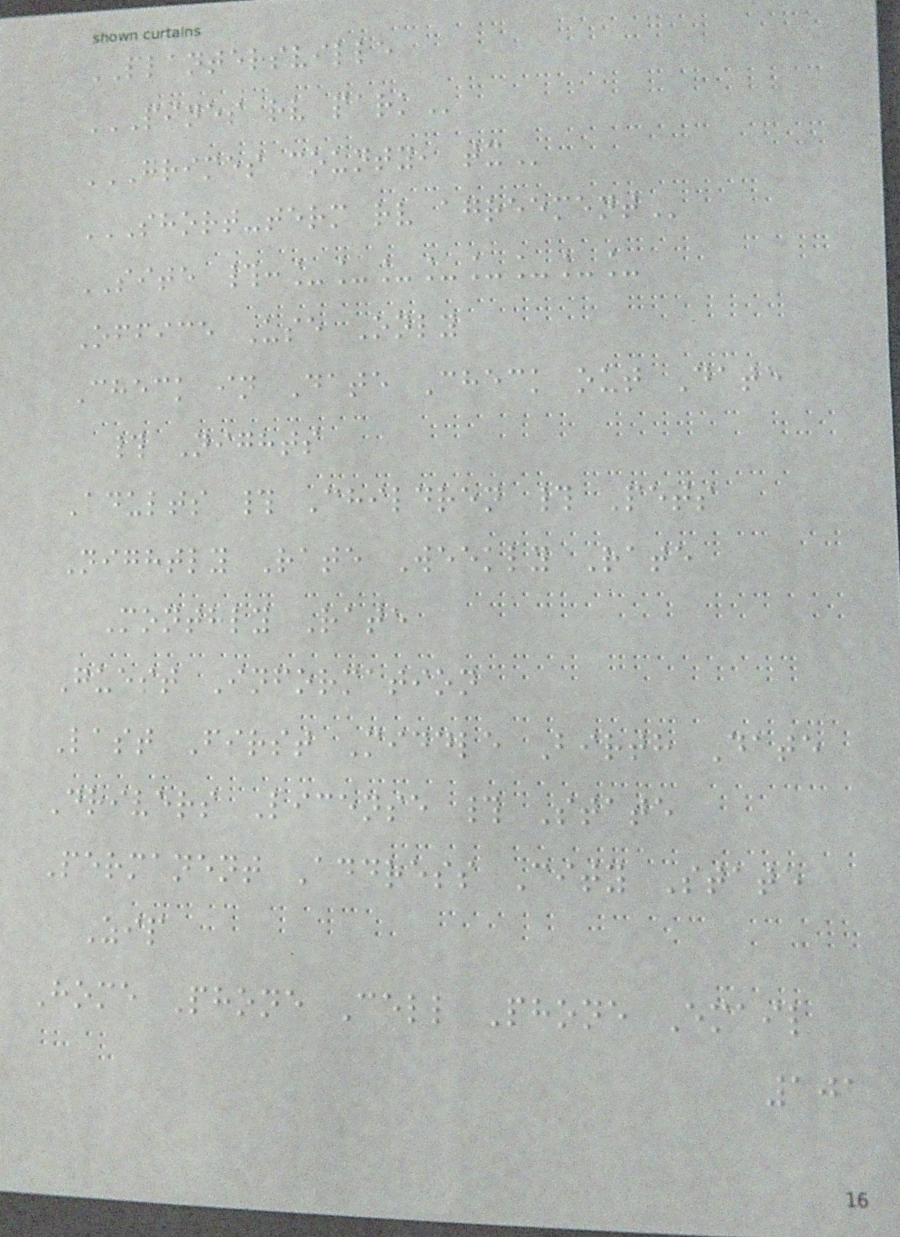PLANTERSVILLE
PINES RV PARK
GRIMES COUNTY, TX
SHORT-TERM RV AGREEMENT
SITE #:________
Office Use Only
Check in Date Check out Date
# Nights
Adults # Children # Pets
Nightly Rate Weekly Rate
Monthly Rate
Guest Information
Last First Middle Birth Date
Drivers License # State
Permanent Address City State
Zip
Home Phone Cell Phone Email
101
